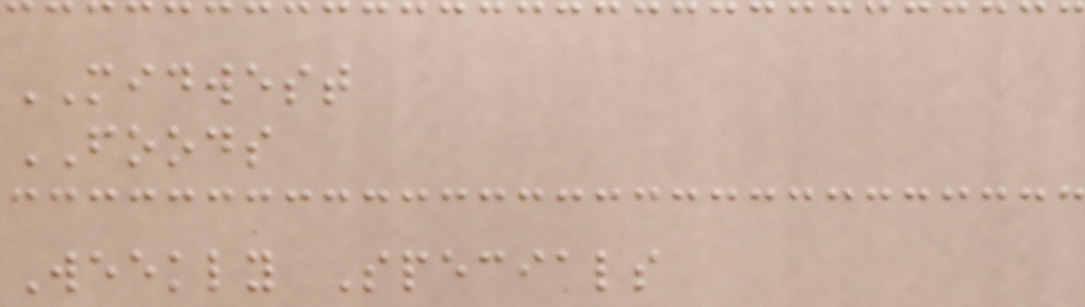MIDWEST
FOODS
Weekly Specials
